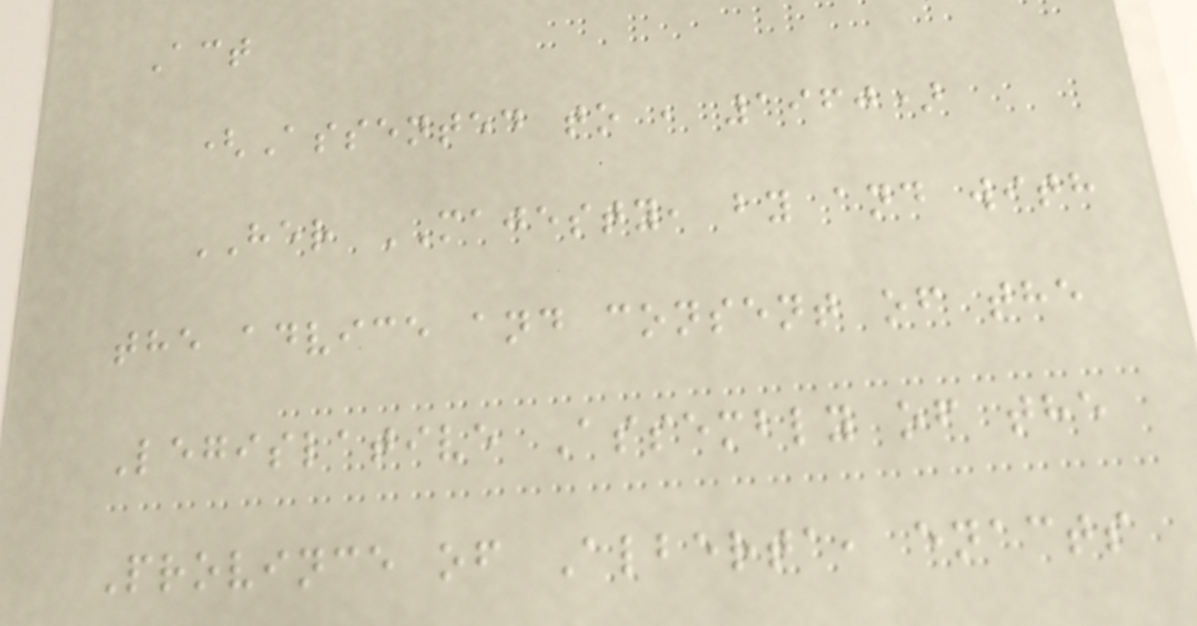Act
(Assented to , 1960)
HER MAJESTY, by and with
the advice and consent of the
Legislative Assembly of the
Province of Alberta, enacts
